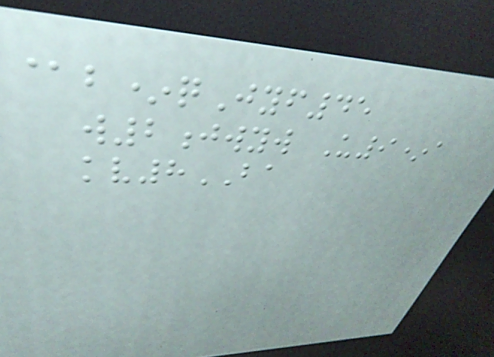@b*qJyf45
w2jwyw U9*a
kv8BA
